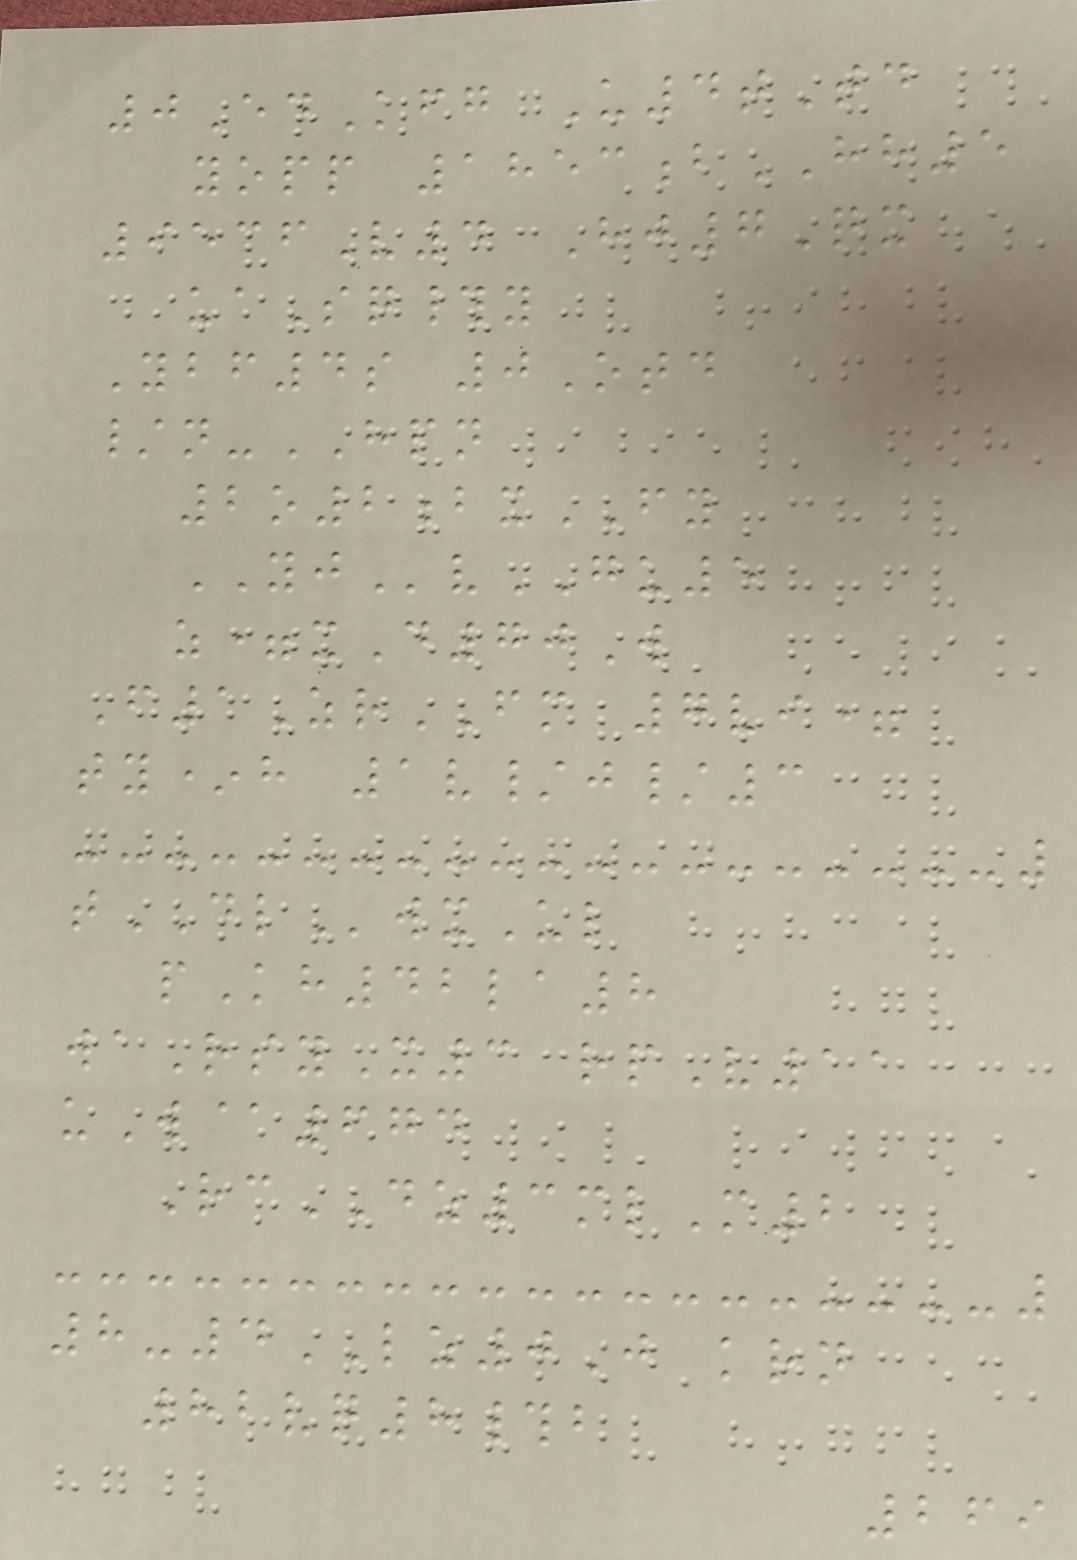0EdKfg U4tTd
yopp 1853bHH5
9536V4 Hj7Qx
uaSq#y
Ybf4s 0Otd
/n-HPN
2o2bxFY
YJvGU5
z=xD70W
F1ZrFM 7vi=
ty*h 1v/j/3
tDLwxUl
pKh42la8
waRsyX3 rpV11
uW@674
RcDZ3mlM2
8-4LZ0J krn
82vq8#b
269
